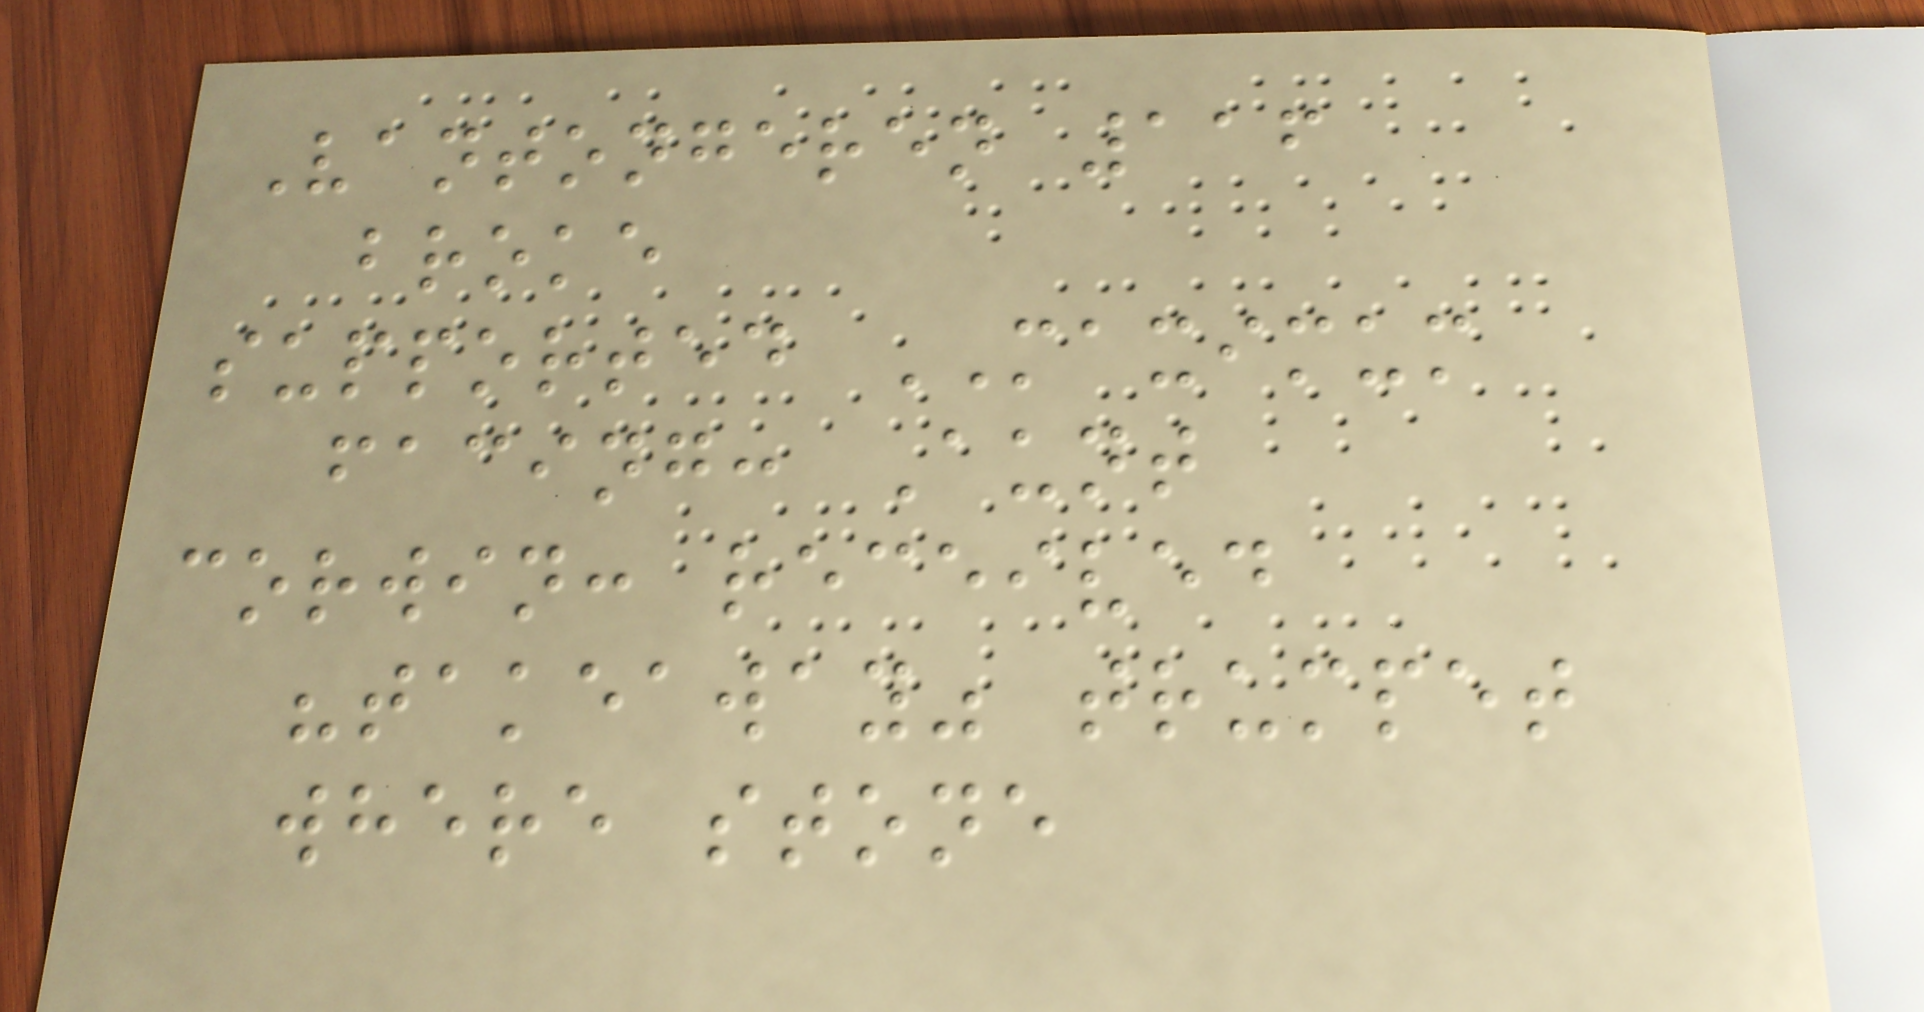Vantongeren 116
broke
supported MAXIMUM
facing: Aunt
corwin: received
"takeaway" trumpet
where stone
